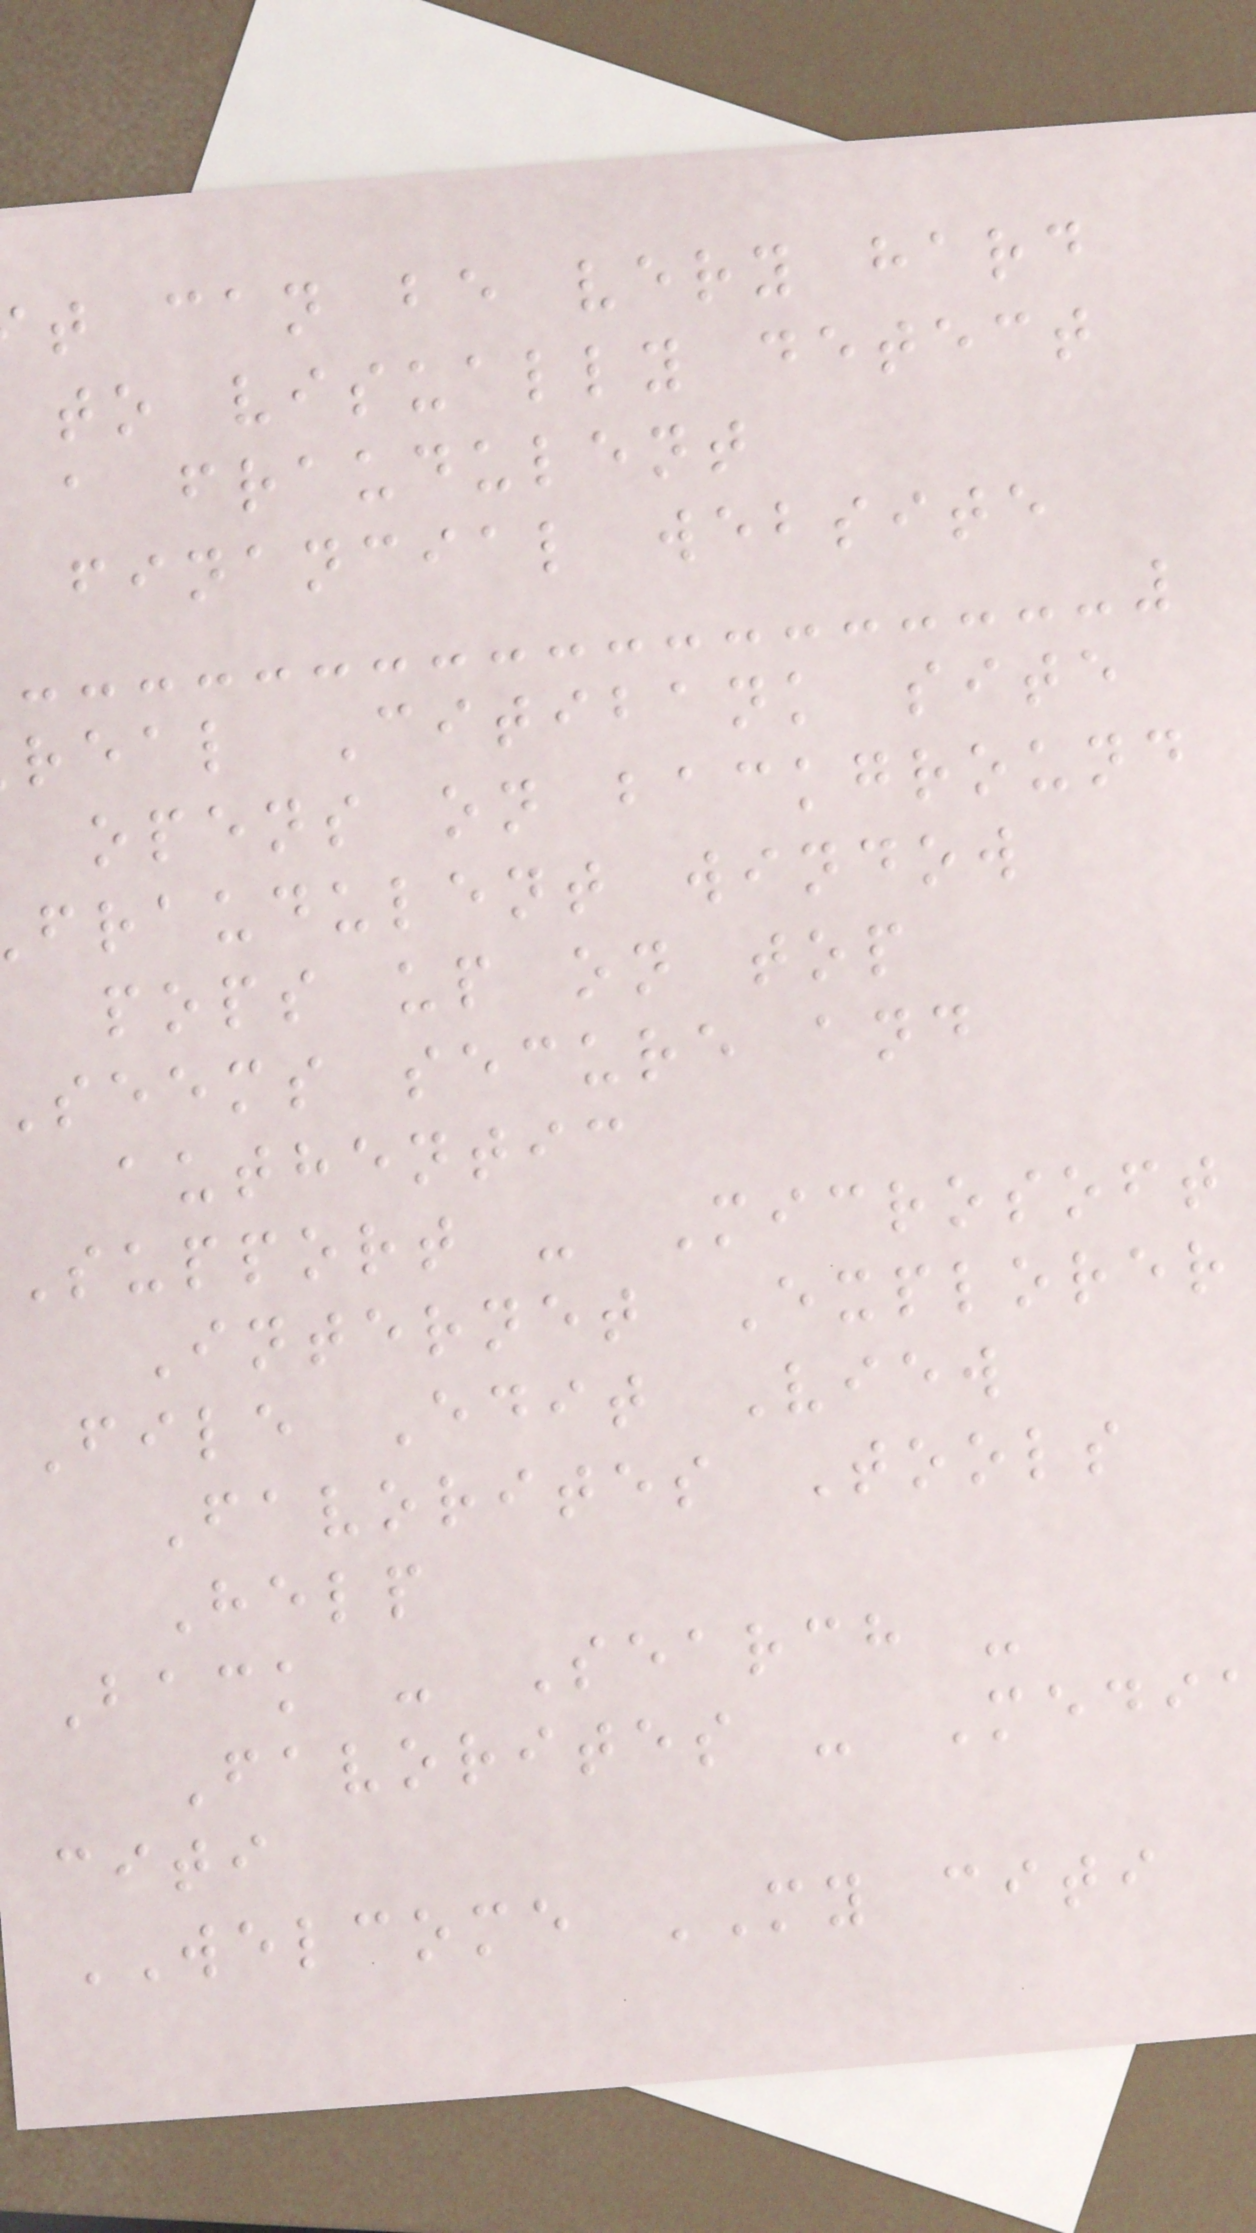t can be very hard
to visually detect
a fraudulent
financial website
real Citibank site
opens on background
fraudulent window
pops up on top
seems secure and
authentic
Support - Microsoft
Internet Explorer
File Edit View
Favorites Tools
Help
Back - Search -
Favorites - Medi
citi
WELCOME MY citi
